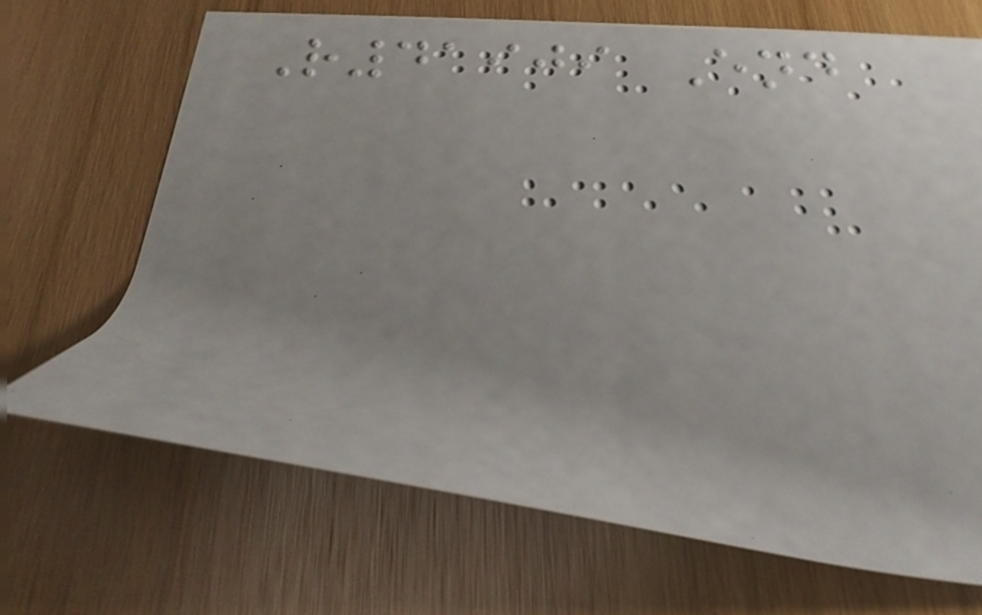R41909 End
